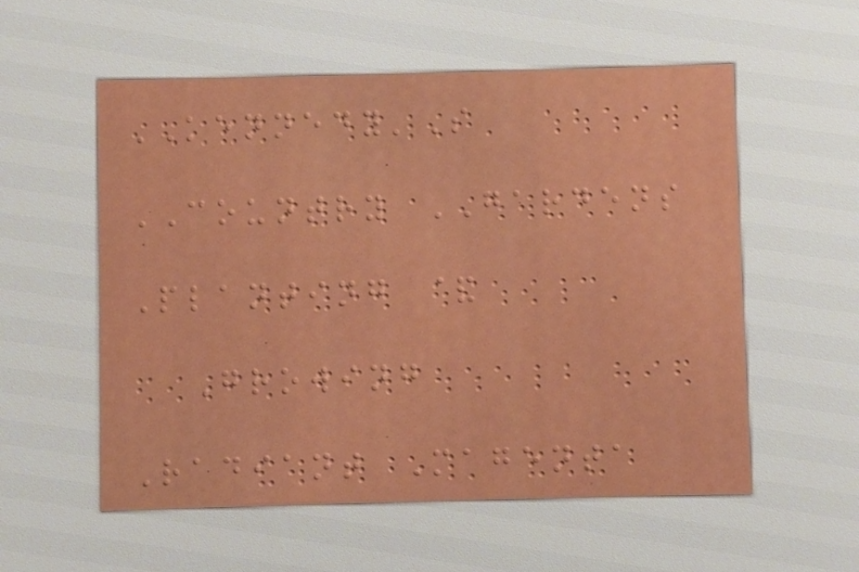KENNEDY'S
COUNTRY GARDENS
Planting &
Growing
Radiant Magenta
